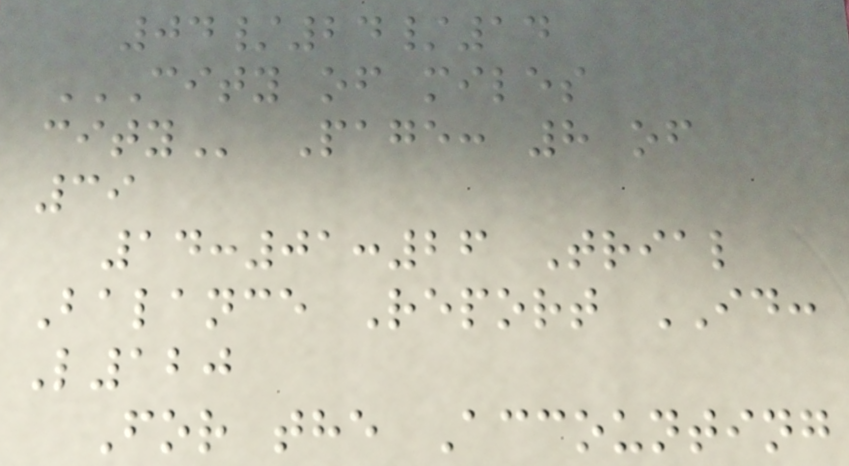04/24/14
CITY OF MILES
CITY Page: 8 of
39
14:01:26 Trial
Balance Report ID:
L120
For the Accounting
